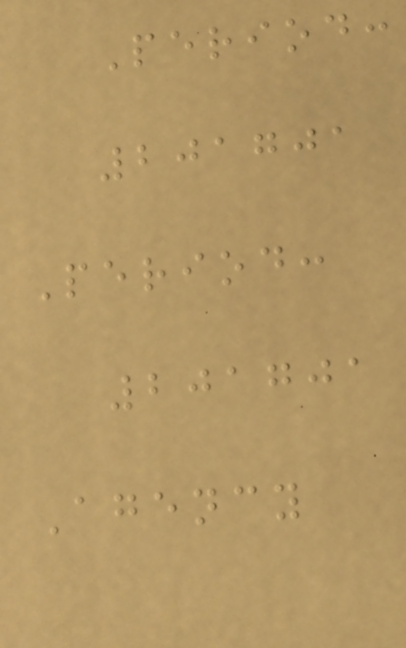Period:
201701
Period:
201701
Agency
